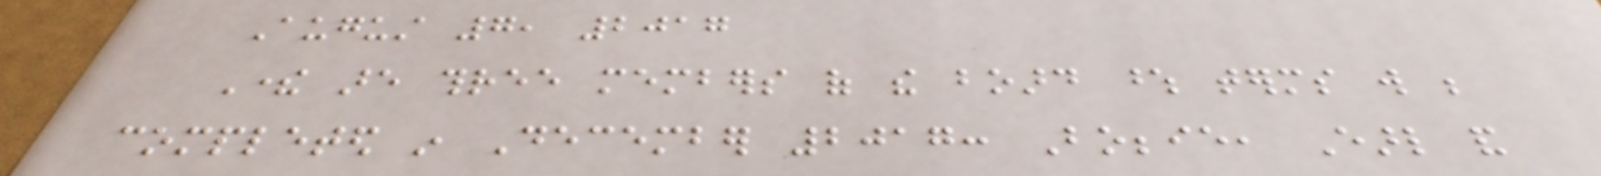August 7, 2017
There are three members of the board whose terms will be
completed in December 2017: Bobbie, Earl and
